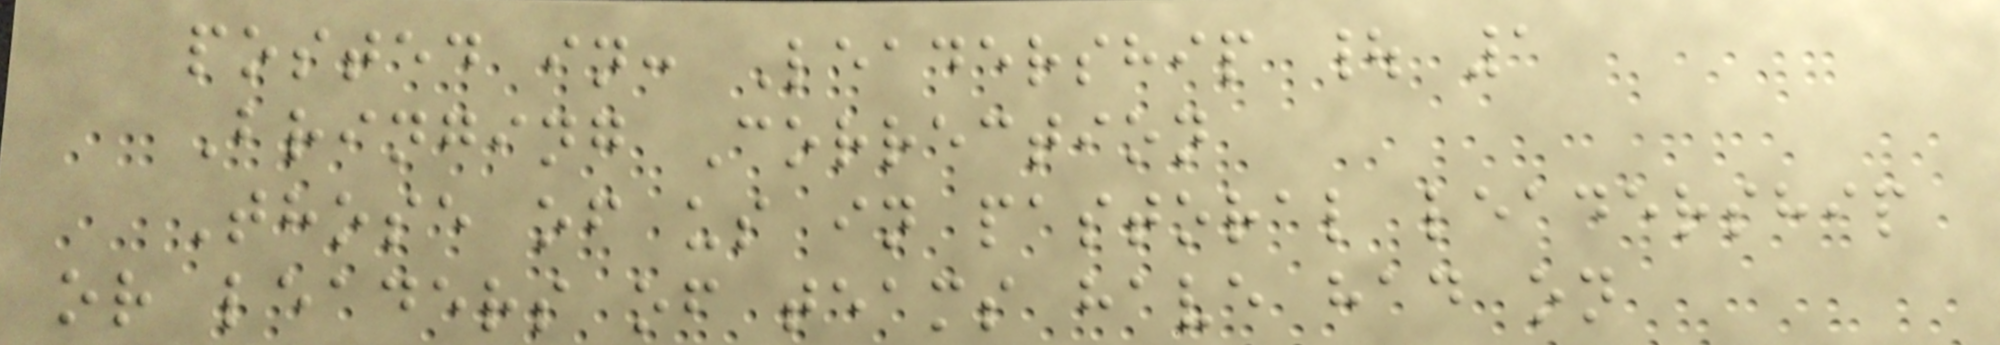posted in: Leadership | 1
Bringing Correction
Those of us in pastoral leadership
or leaders of teams have had on
